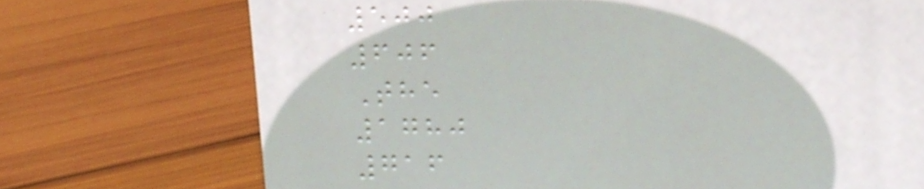500
606
The
1780
716
